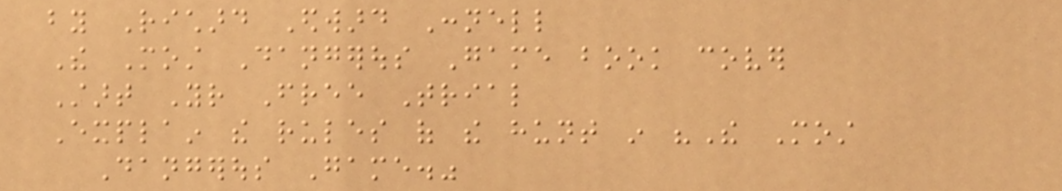by Richard Edward Connell
The Most Dangerous Game book cover
Start Your Free Trial
Explain the rules of the hunt in "The Most
Dangerous Game."
